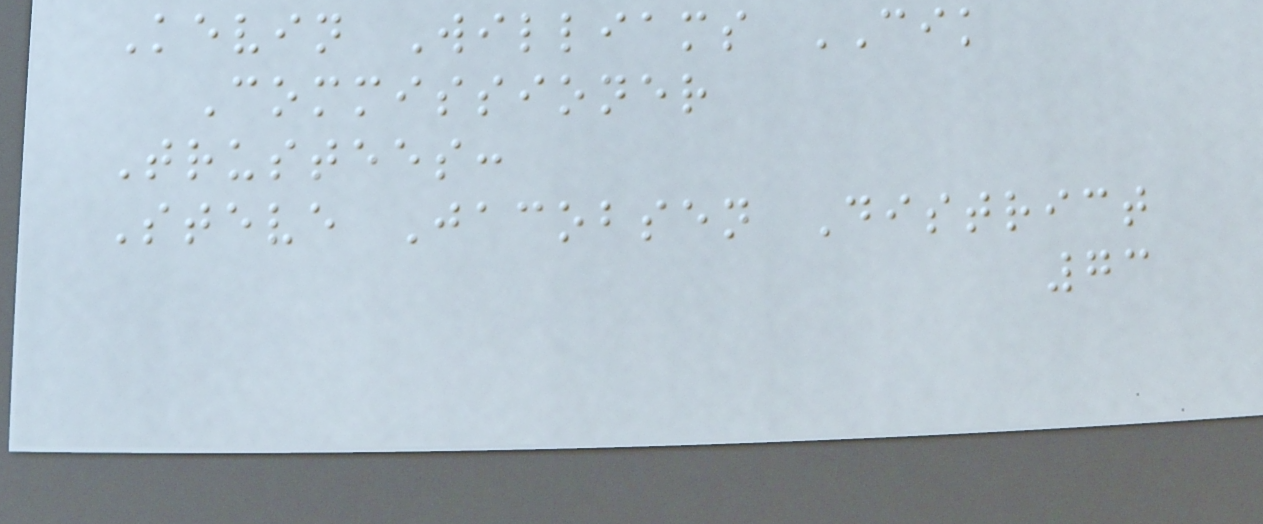Kevin Williams CIK
Commissioner
Trustees:
Steve Jacobsen District
73
